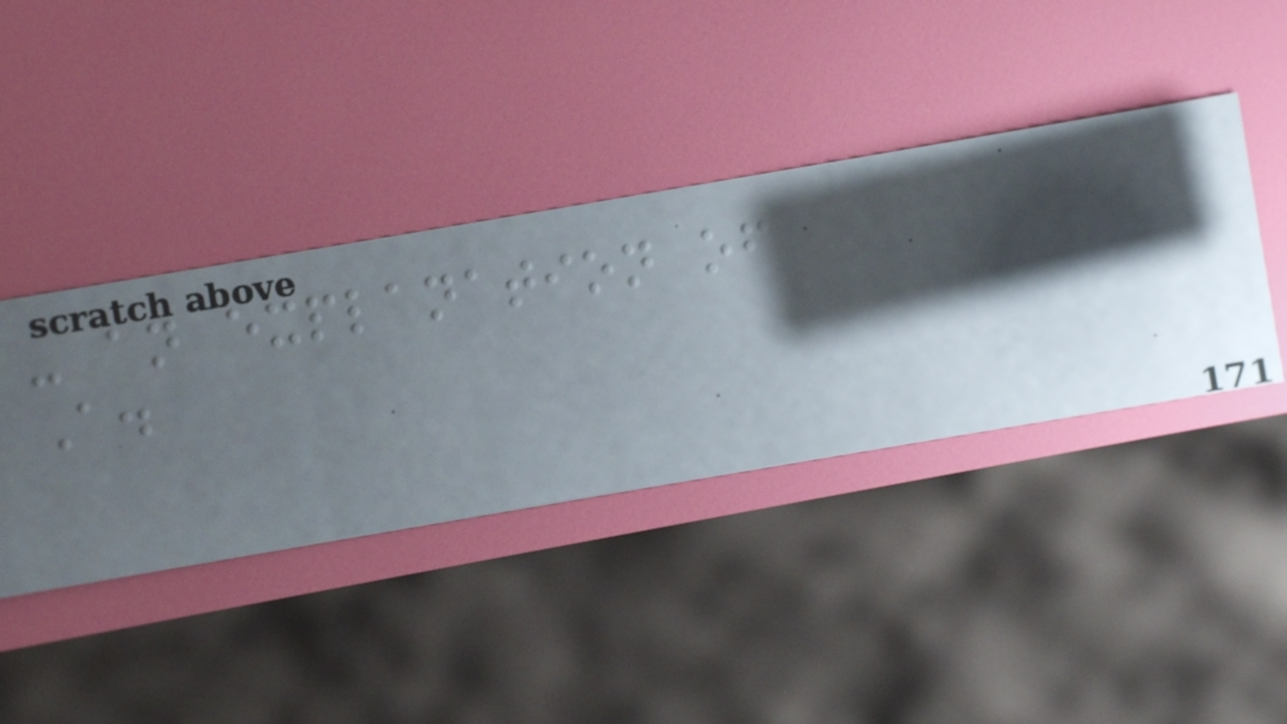- an explanation of
A.
